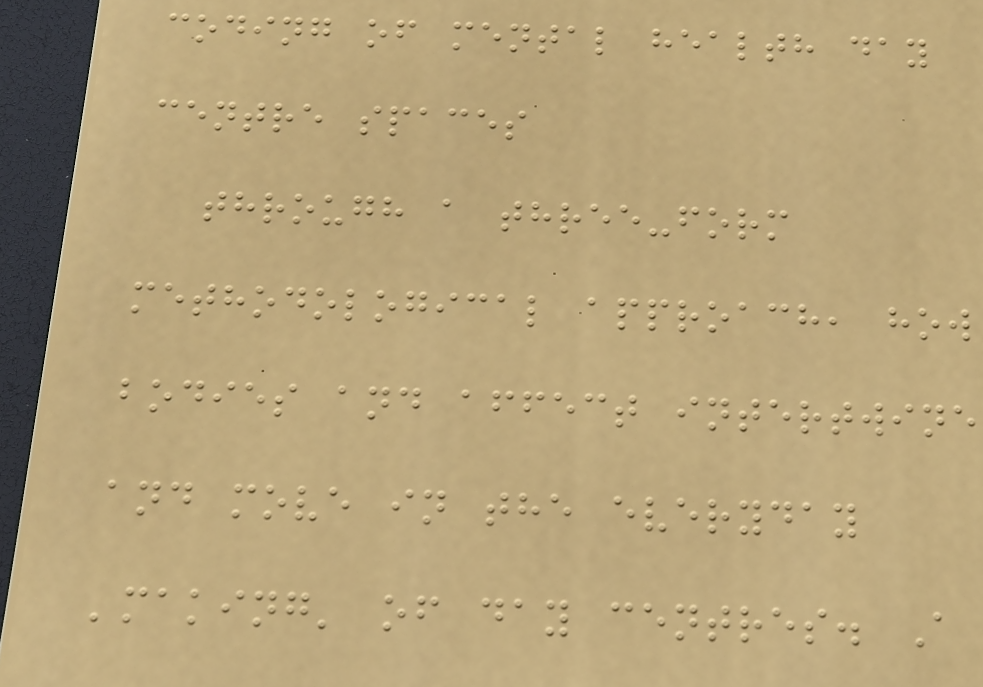coding of mental health day
centre spaces
through a three-form
methodological approach, how
bodies and affect intertwine
and move in the everyday
'making' of day centres. A
